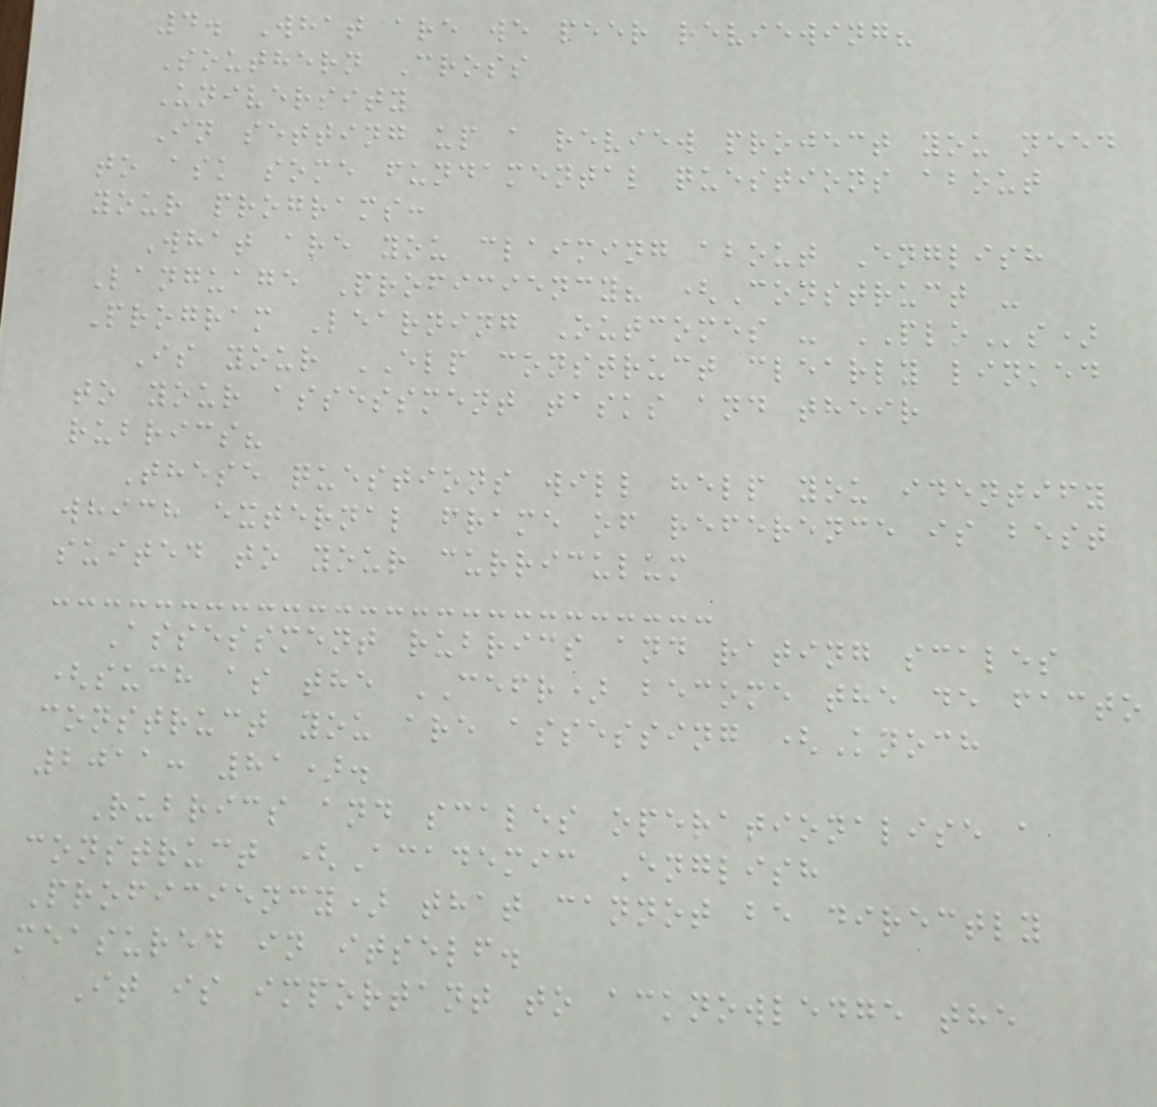4. What are we peer reviewing?
Southern Cross
University
In setting up a review project you need
to ask some fundamental questions about
your programs:
What are you claiming about English
Language Proficiency? (Construct -
Program Learning Outcomes - PLOs)
Is your ELP construct clearly linked
to your assessment tasks and their
rubrics?
These questions will help you identify
which external frame of reference is best
suited to your curriculum
Assessment rubrics and rating scales
(such as the CEFR) become the de facto
construct you are assessing (Knoch
2011: 81).
Rubrics and scales operationalise a
construct (Academic English
Proficiency) that cannot be directly
measured in itself.
It is important to acknowledge the
